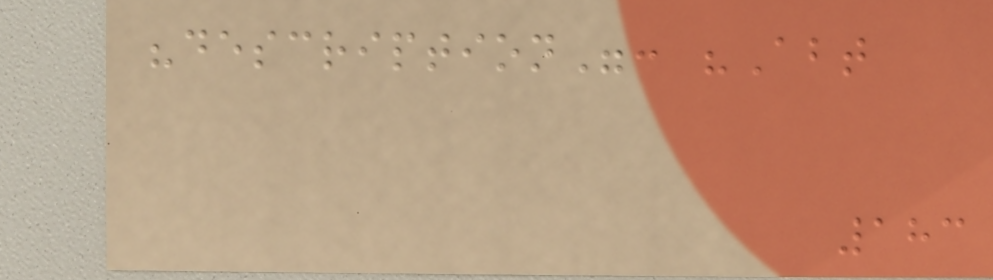"description": "Abt
183
